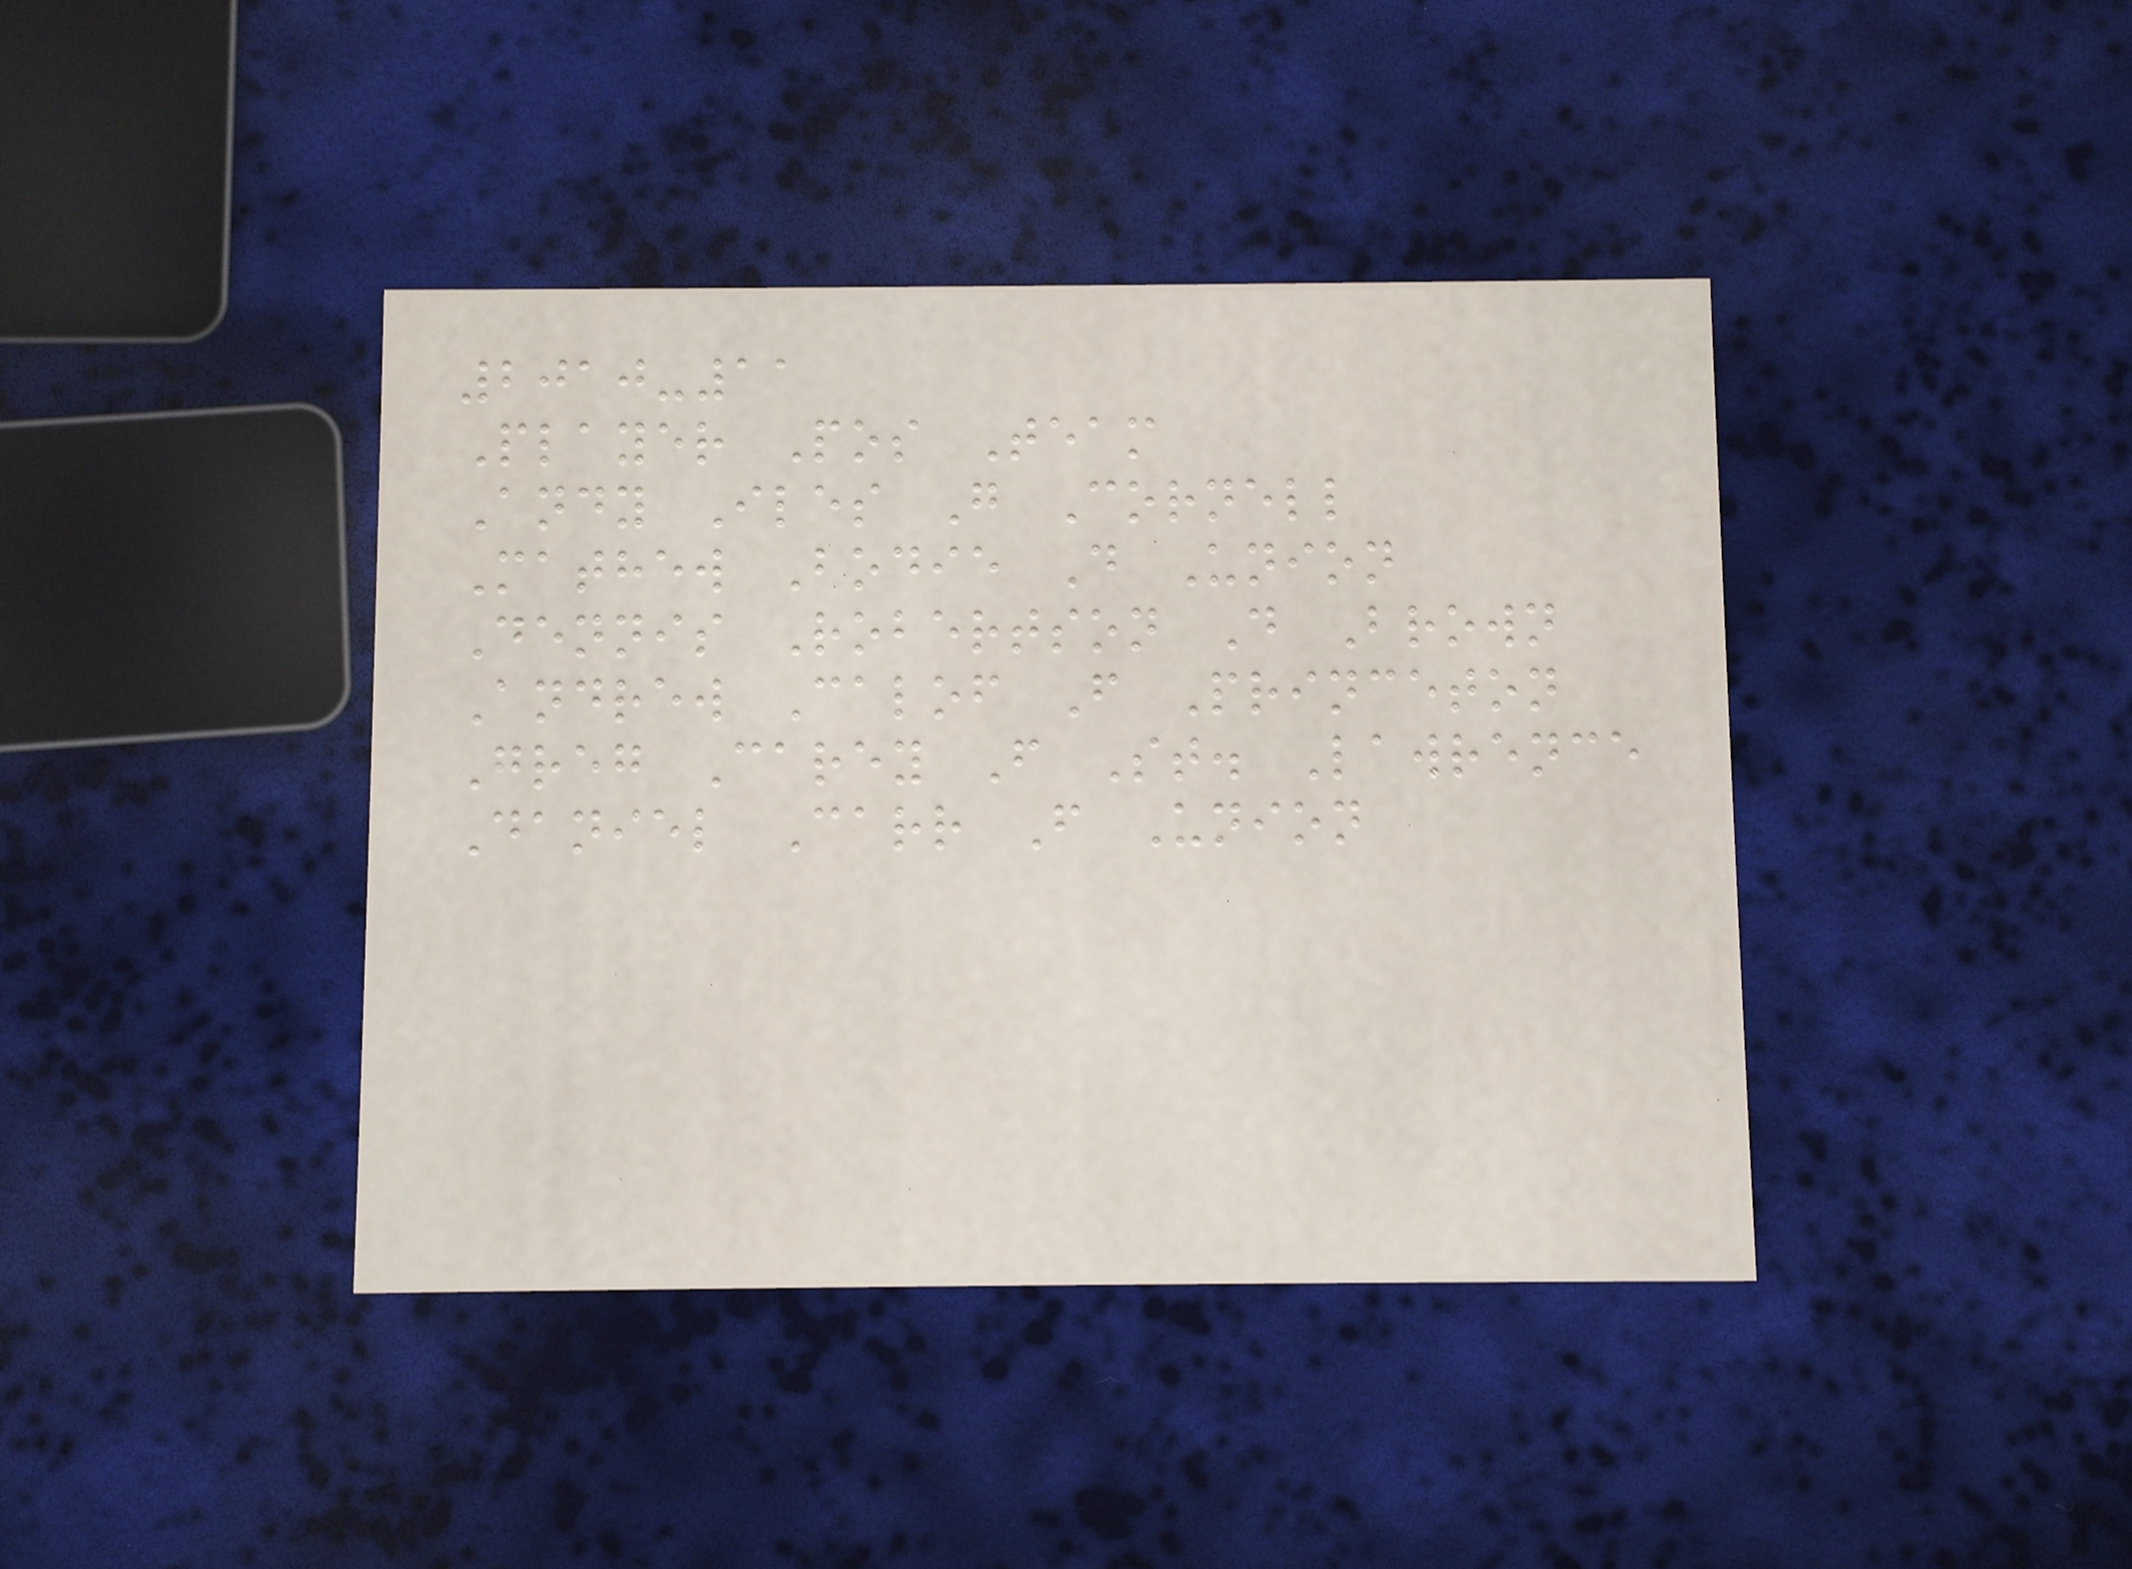2010-11
Player Pos Team
Andy Iles G Cornell
Mathew Bodie D Union
Dennis Robertson D Brown
Andrew Calof F Princeton
Greg Carey F St. Lawrence
Daniel Carr F Union
